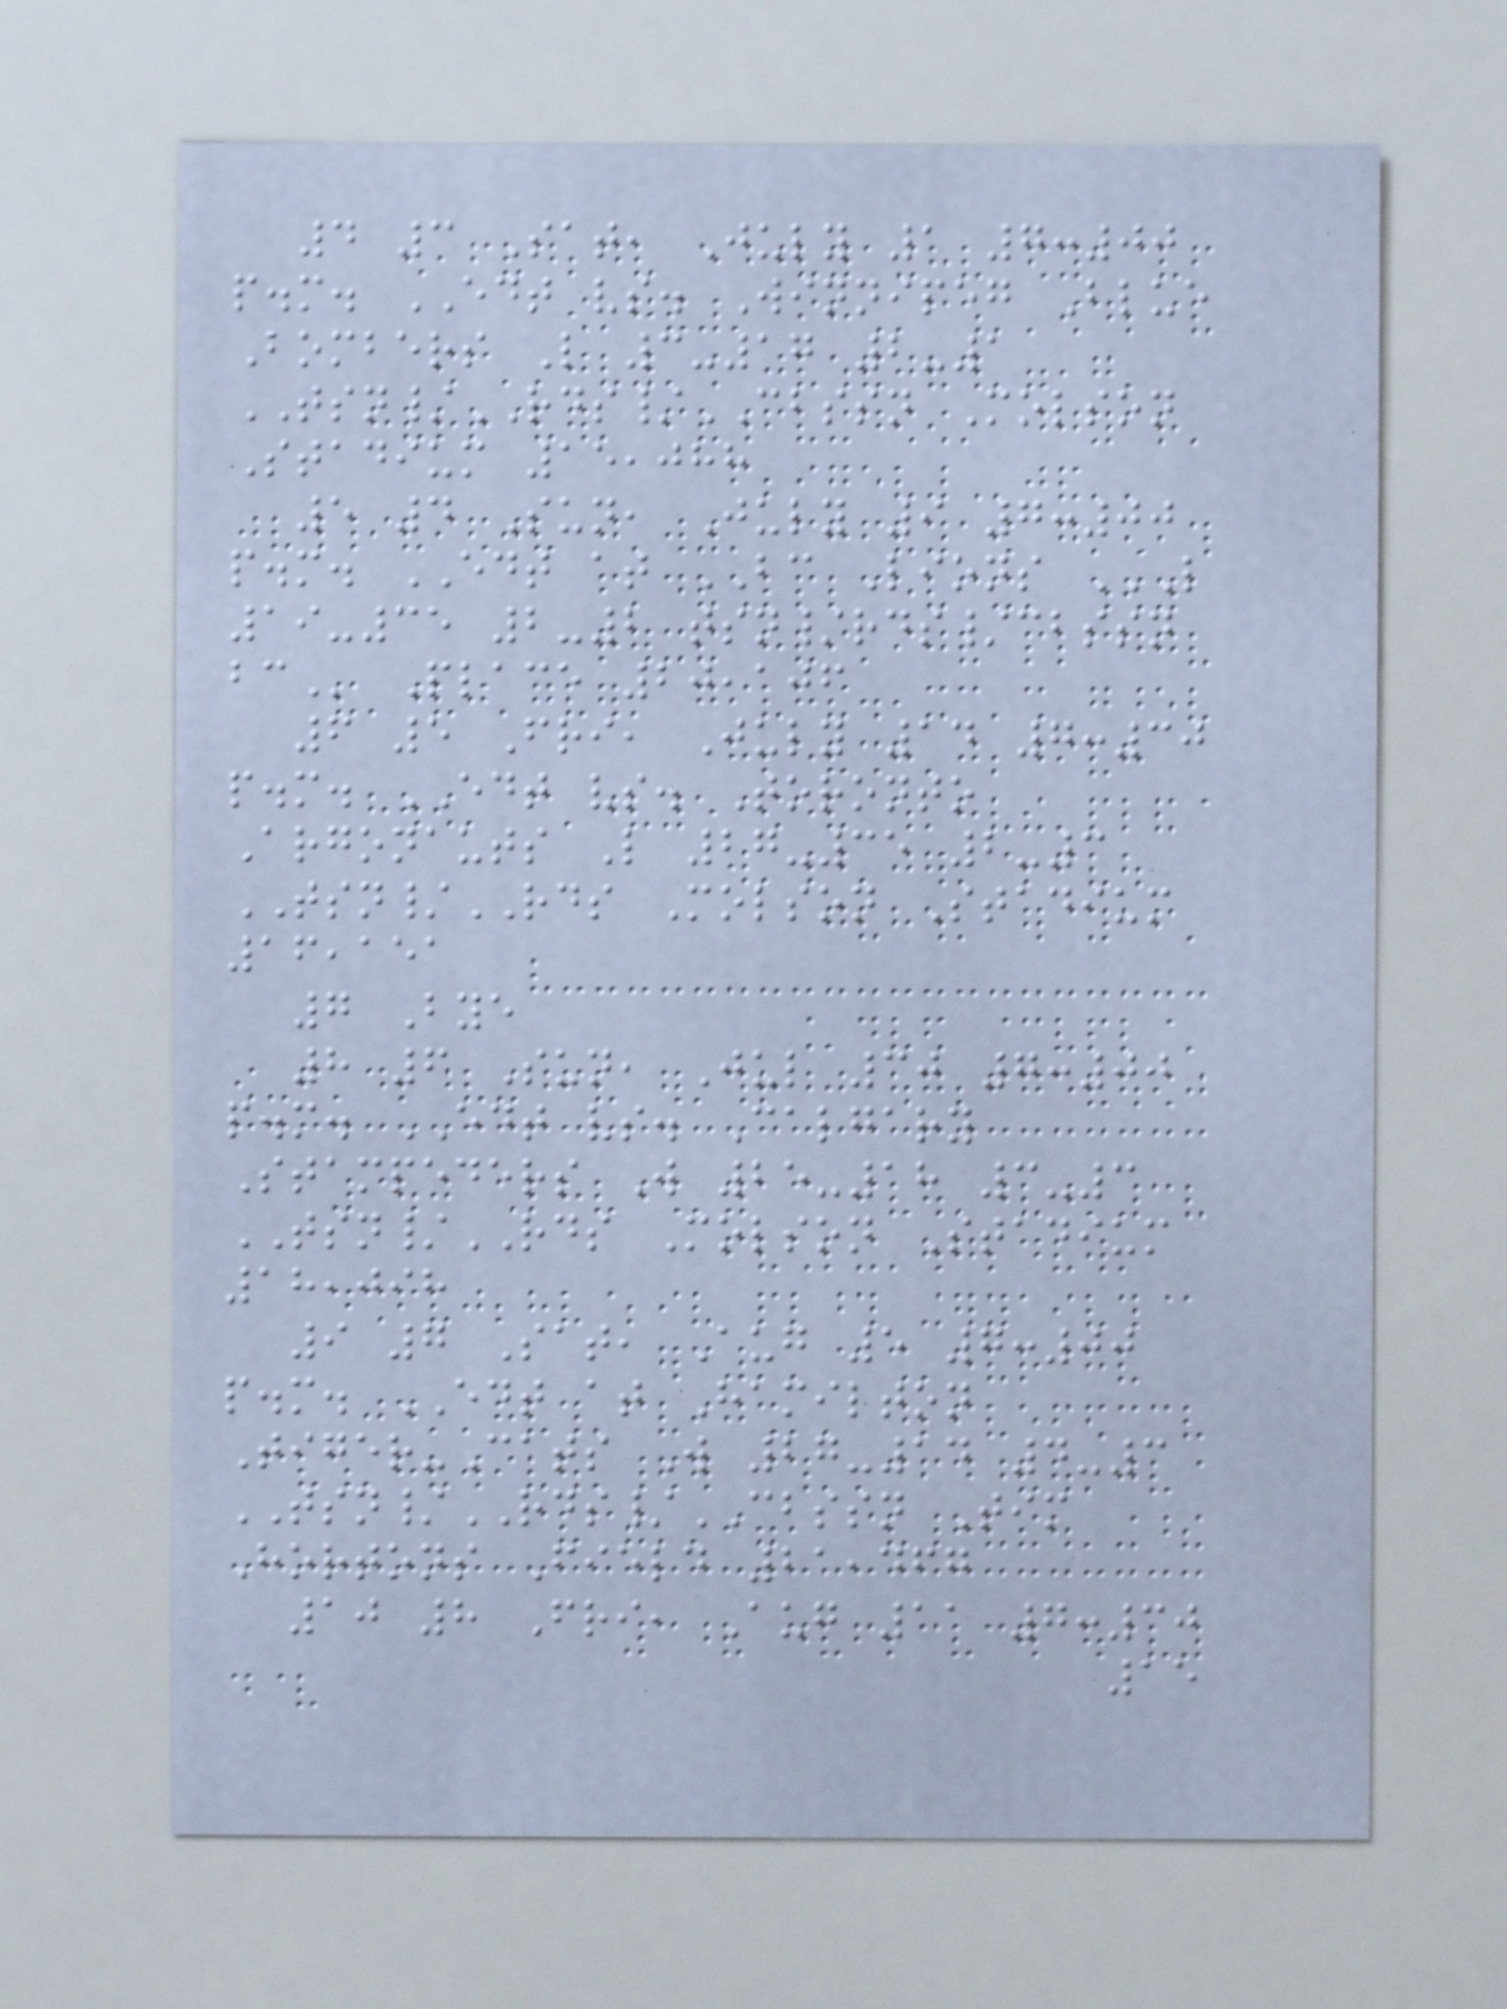4 3 Sat, July 1 7:00
p.m. EDT vs. Winnipeg Blue
Bombers L 3-17 2-1
TSN/RDS/CBSSN Molson
Stadium 15,088
5 4 Sun, July 9 7:00
p.m. EDT at BC Lions L
19-35 2-2 TSN/RDS/CBSSN
BC Place 20,106
6 5 Fri, July 14 7:30
p.m. EDT vs. Toronto
Argonauts L 27-35 2-3
TSN/RDS Molson Stadium
16,151
7 Bye
8 6 Sun, Jul 30 7:00
p.m. EDT vs. Calgary
Stampeders W 25-18 3-3
TSN/RDS Molson Stadium
18,098
9 7 Sat, Aug 5 7:00
p.m. EDT at Hamilton
Tiger-Cats W 27-14 4-3
TSN/RDS/CBSSN Tim
Hortons Field 21,467
10 8 Fri, Aug 11 7:30
15
